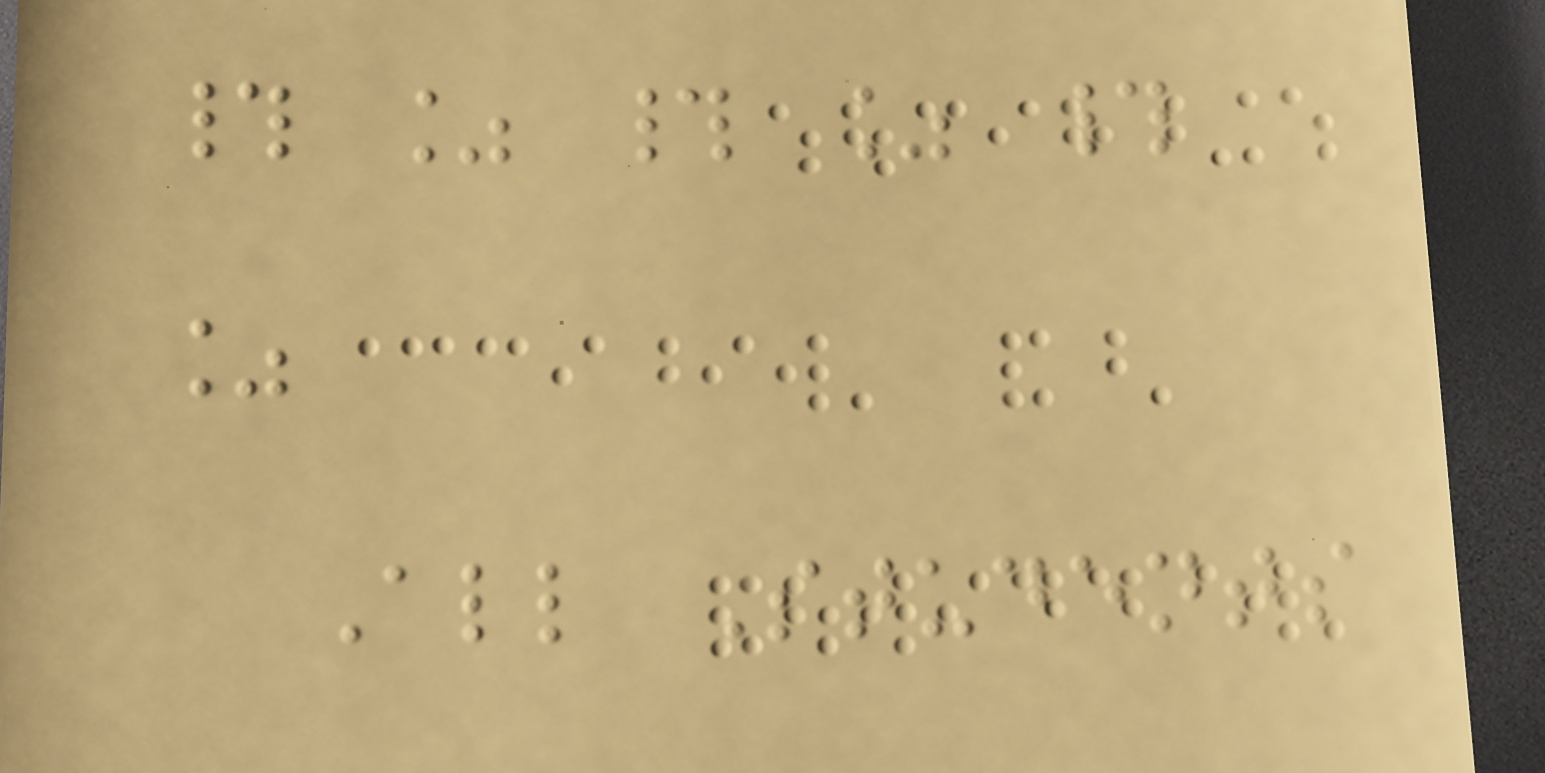# % # % #
%
All Students
